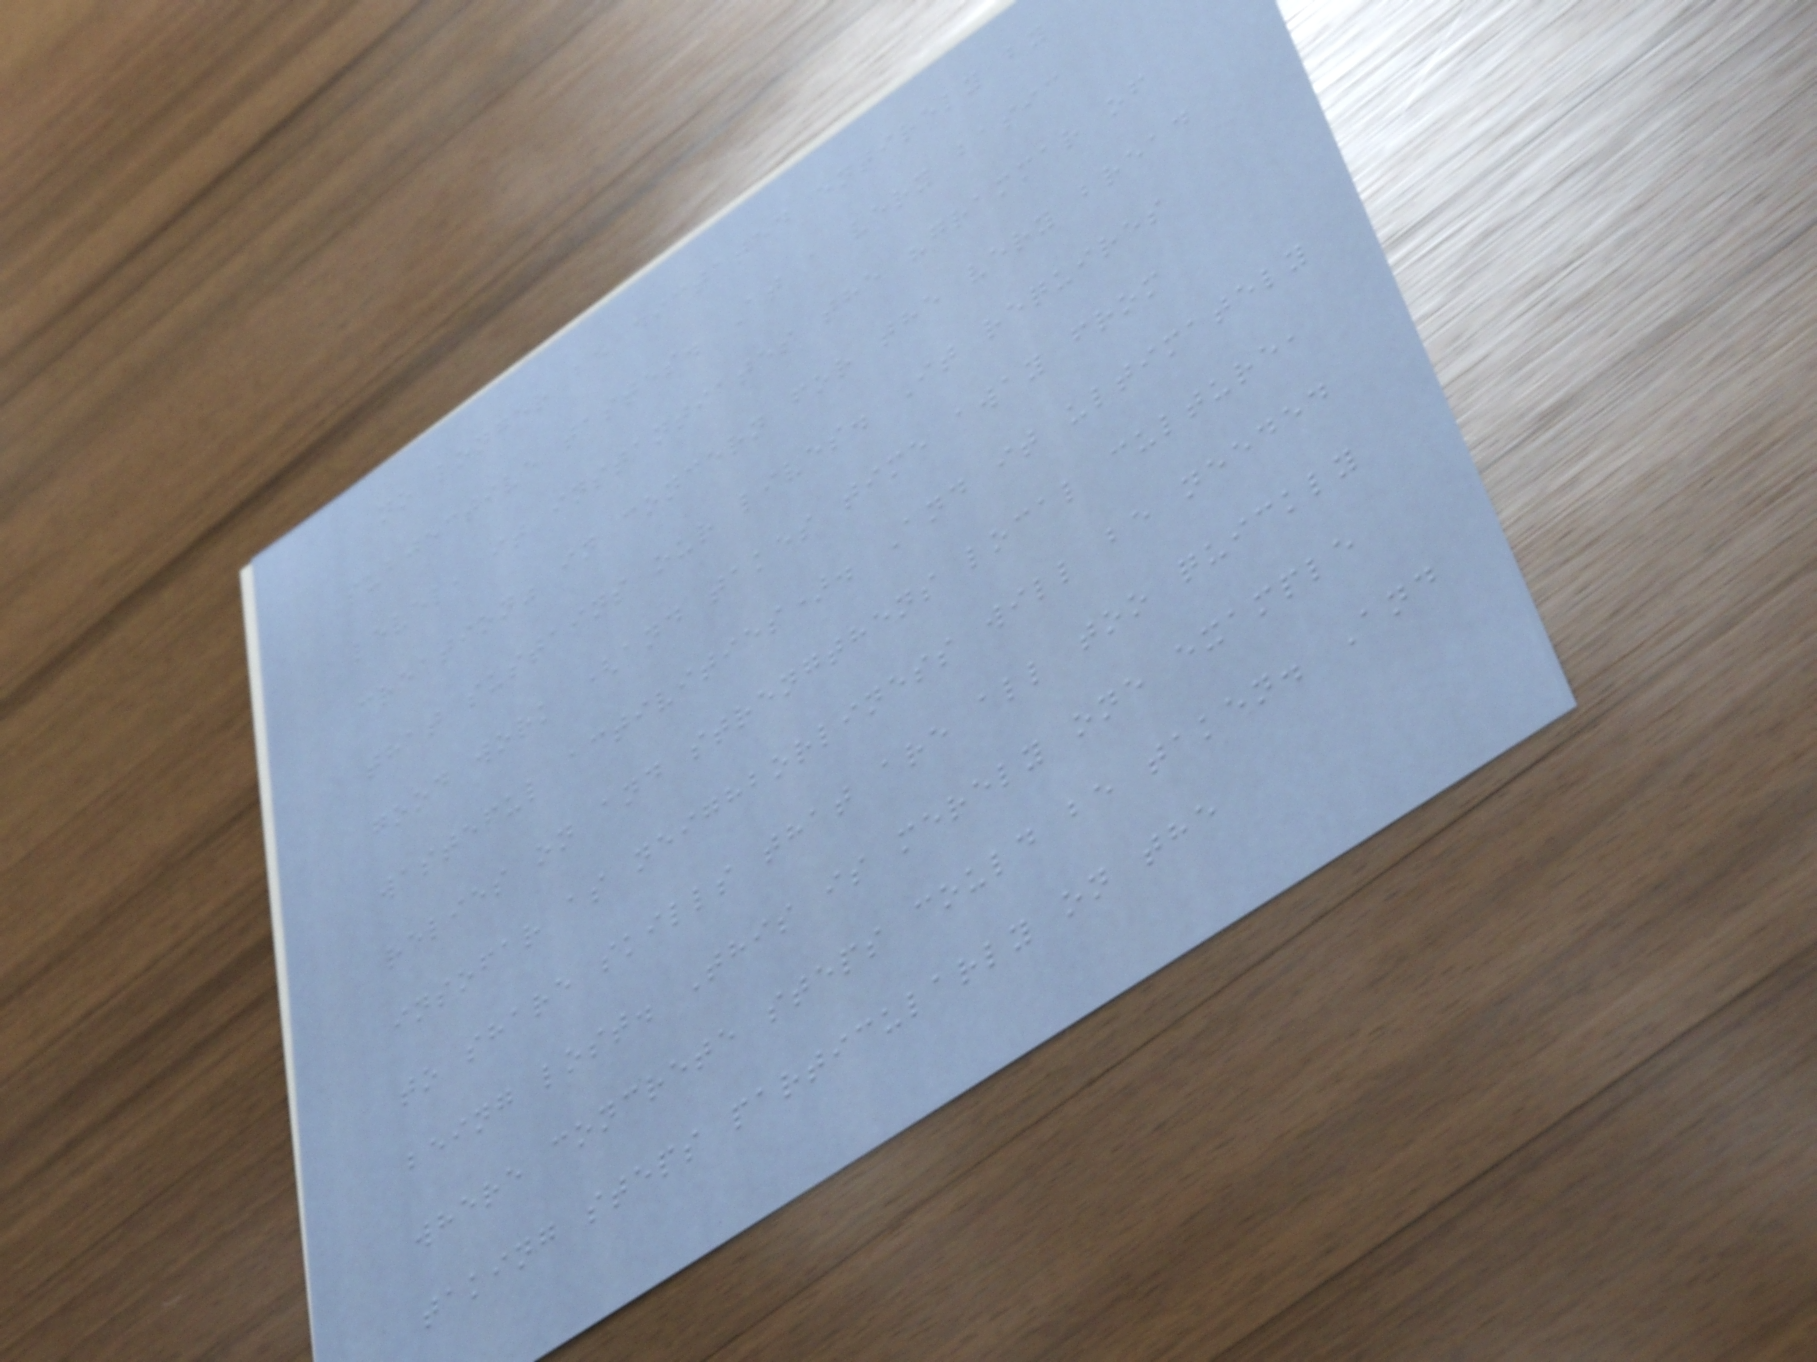no longer be dictated entirely by
subjective tastes. At a very basic
level, it instantiates the "grammar of
creation" in concern for the very bread
that sustains our lives. It requires
good work (and takes time away from
wasteful activities). And it ultimately
relies on and strengthens local culture,
insofar as neighborliness will be needed
to share skills that are all too quickly
being lost. This is merely one example
where concrete steps could be taken. And
taking steps particularly on the
